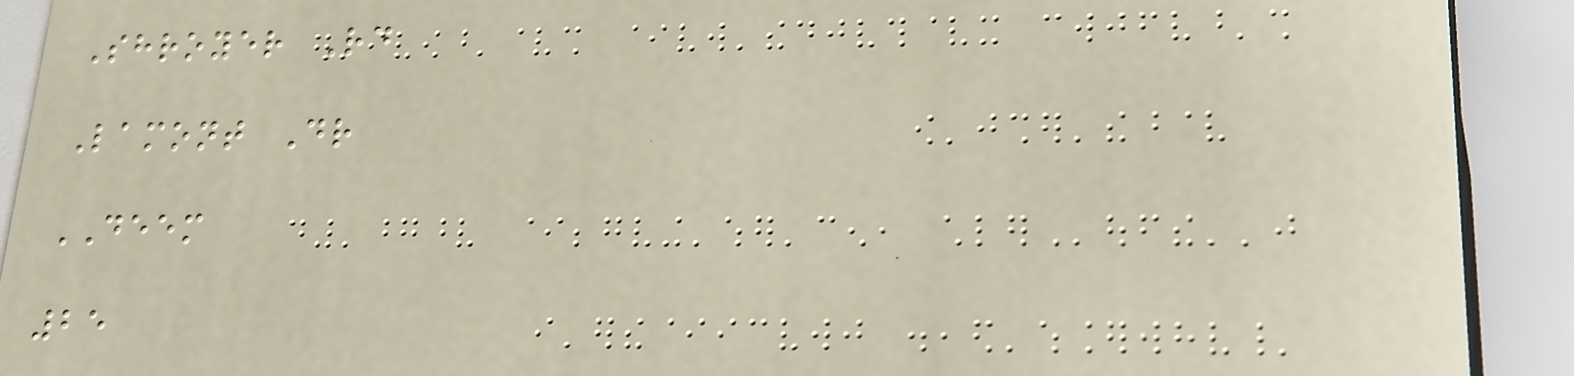Shroyer Rd
Lamont Dr
DEEM
25
